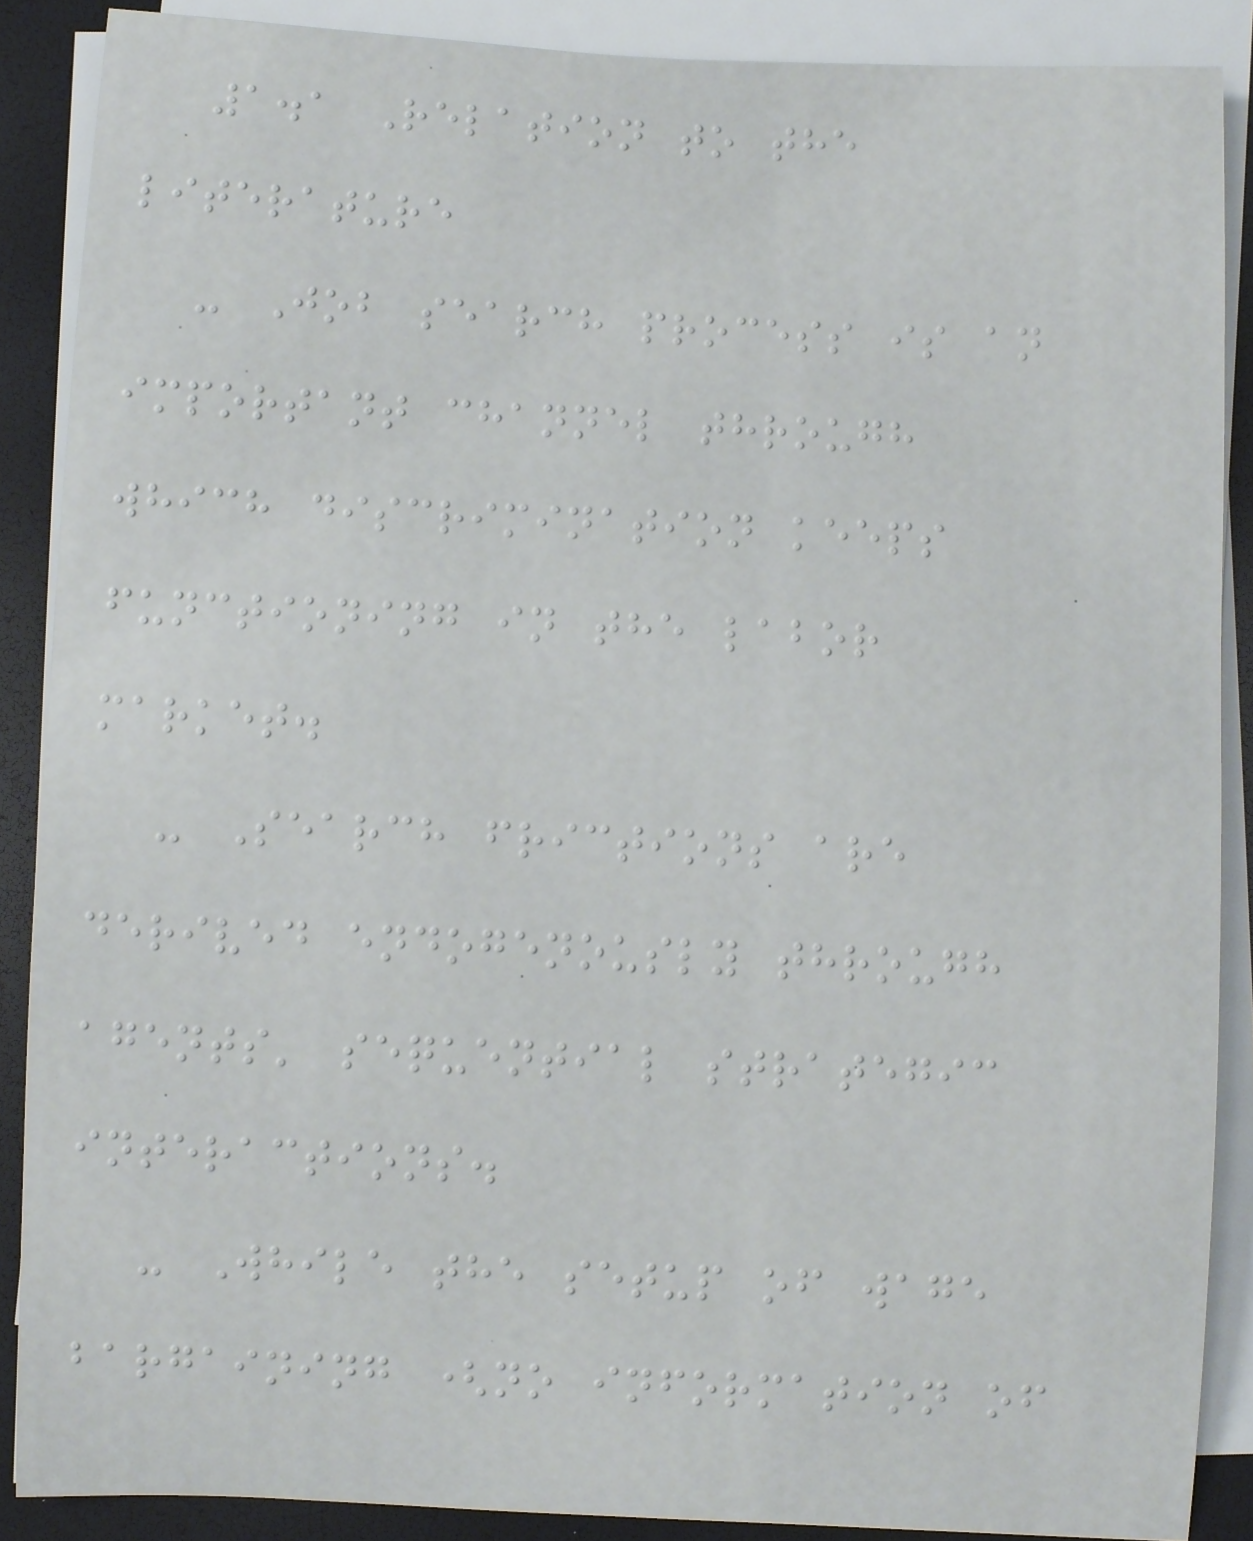1.1 Relation to the
literature
- Job search process is an
important channel through
which discrimination keeps
functioning in the labor
market.
- Search frictions are
derived endogenously through
agents' sequential strategic
interactions.
- While the setup of wage
bargaining (no information of
